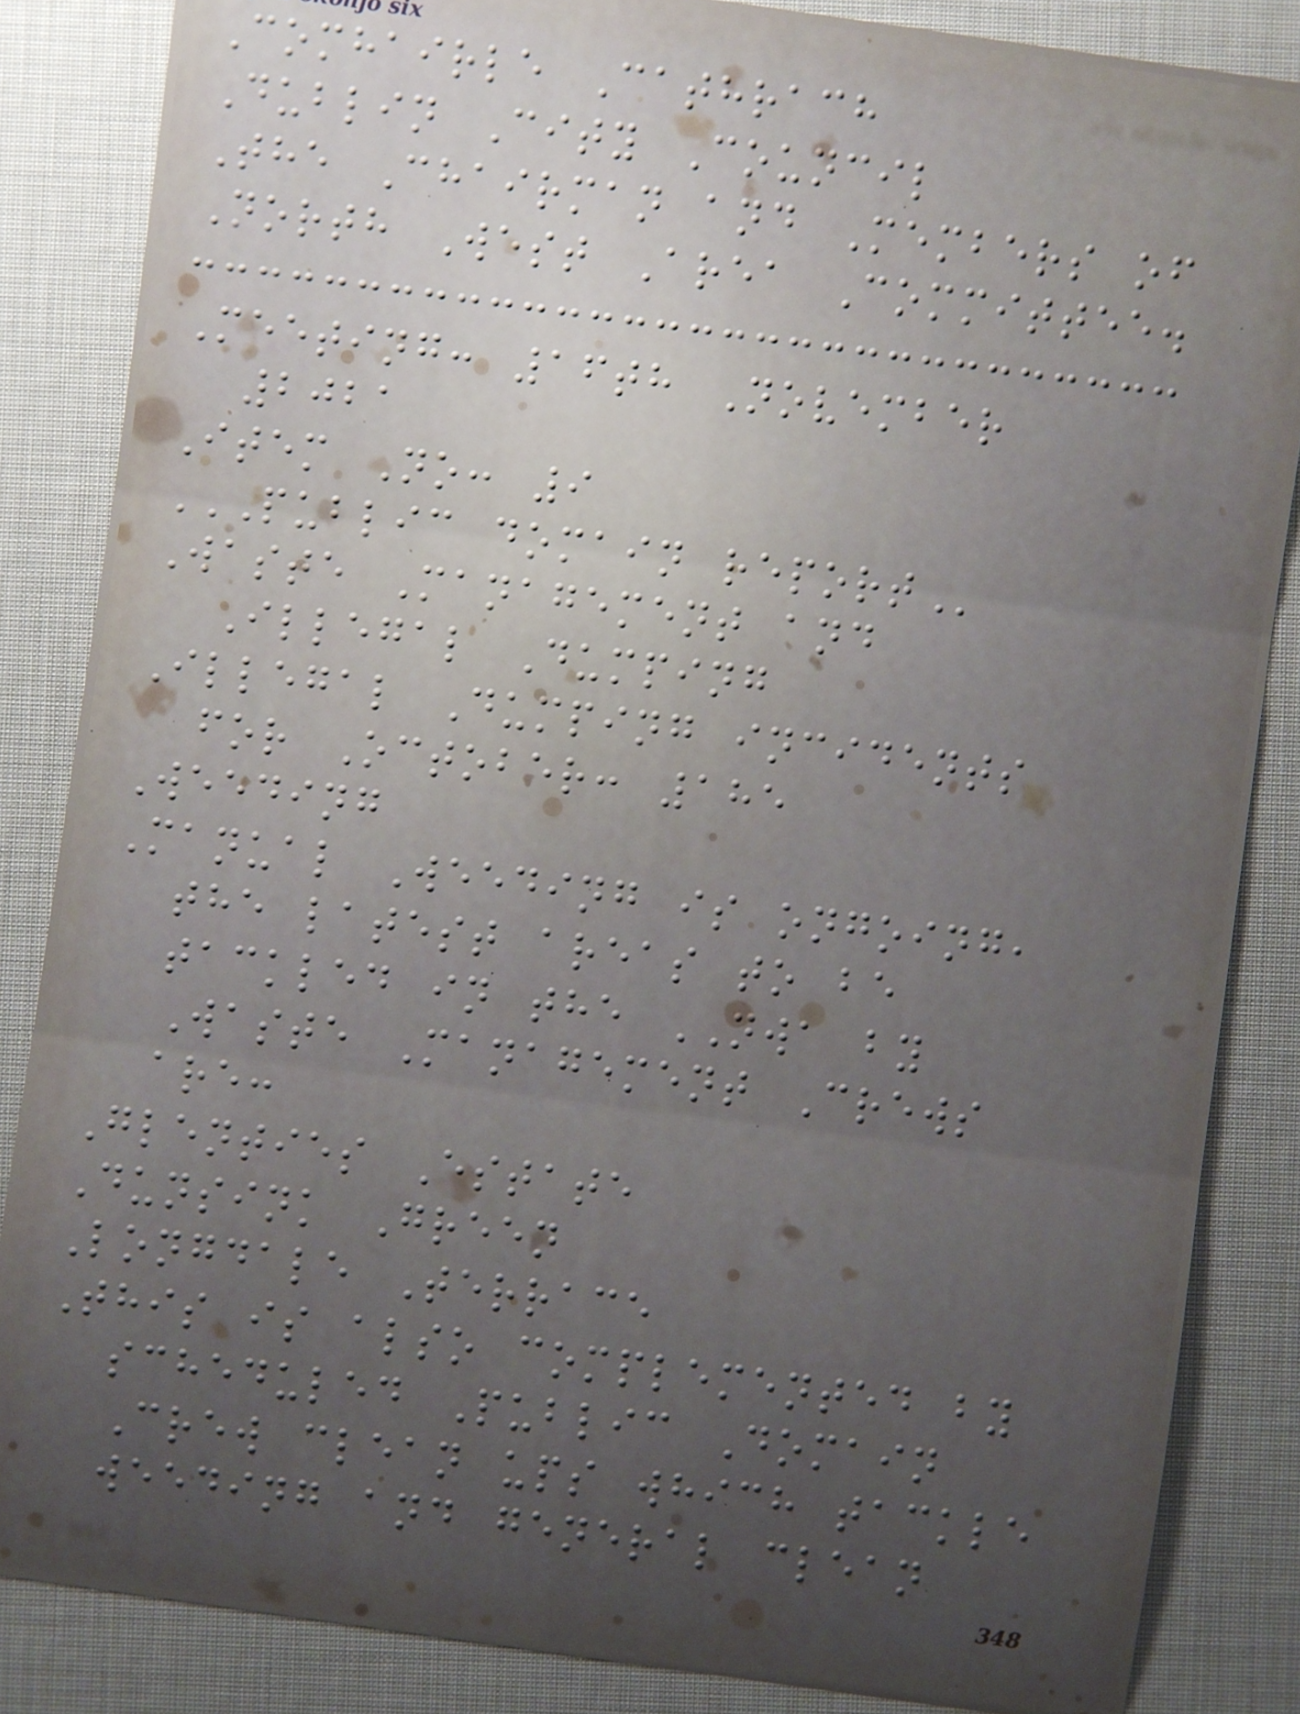Comhairle Cathrach
Dublin City Council
The Chairman and Members of
North West Area Committee.
Meeting: 16th November
2021
Item No: 9
PUBLIC DOMAIN REPORT
Waste Management and
Illegal Dumping
Illegal Dumping incidents
for October: 185
Weeding
Manual Weeding is ongoing,
the latest areas to be
tackled in the NWA by
Waste Management Crews
are:
Glenties Estate
Dunsink Green
Longdale Terrace
This is also complemented by
scheduled Public Domain
Crew clean ups which tackle
weeding and general clean
